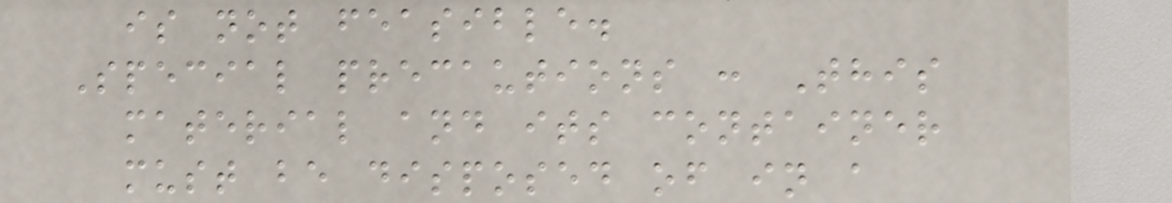is not feasible.
Special precautions : This
material and its container
must be disposed of in a
